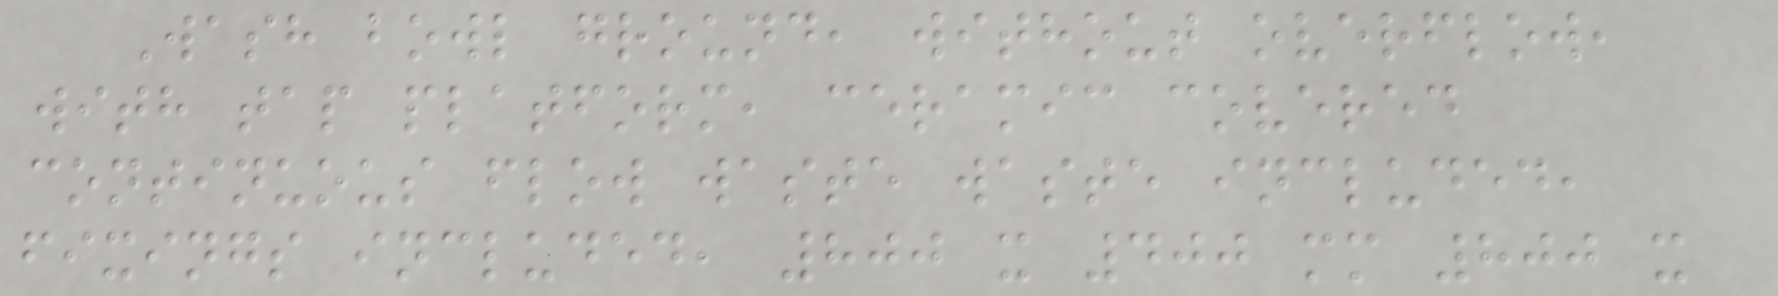Wash bowl ground, without overflow,
with tap platform, ceramic covered
continuous flow waste waste included,
fixings included, 800 x 400 mm 800 x
